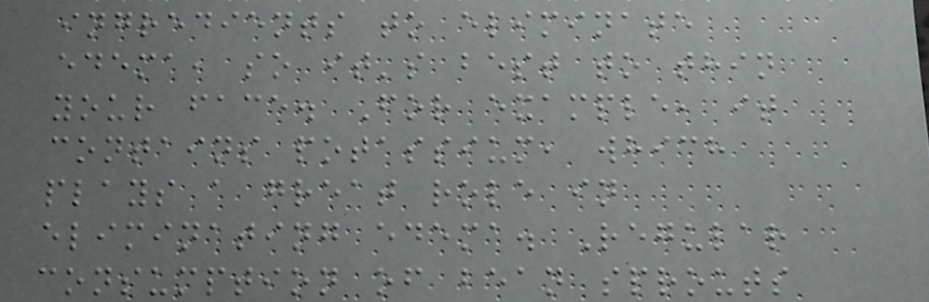ingredients to eliminate
edema, so it's best to thin
your face. For example, it
contains potassium, which
plays a great role in
eliminating edema. Regular
consumption of bean sprouts
